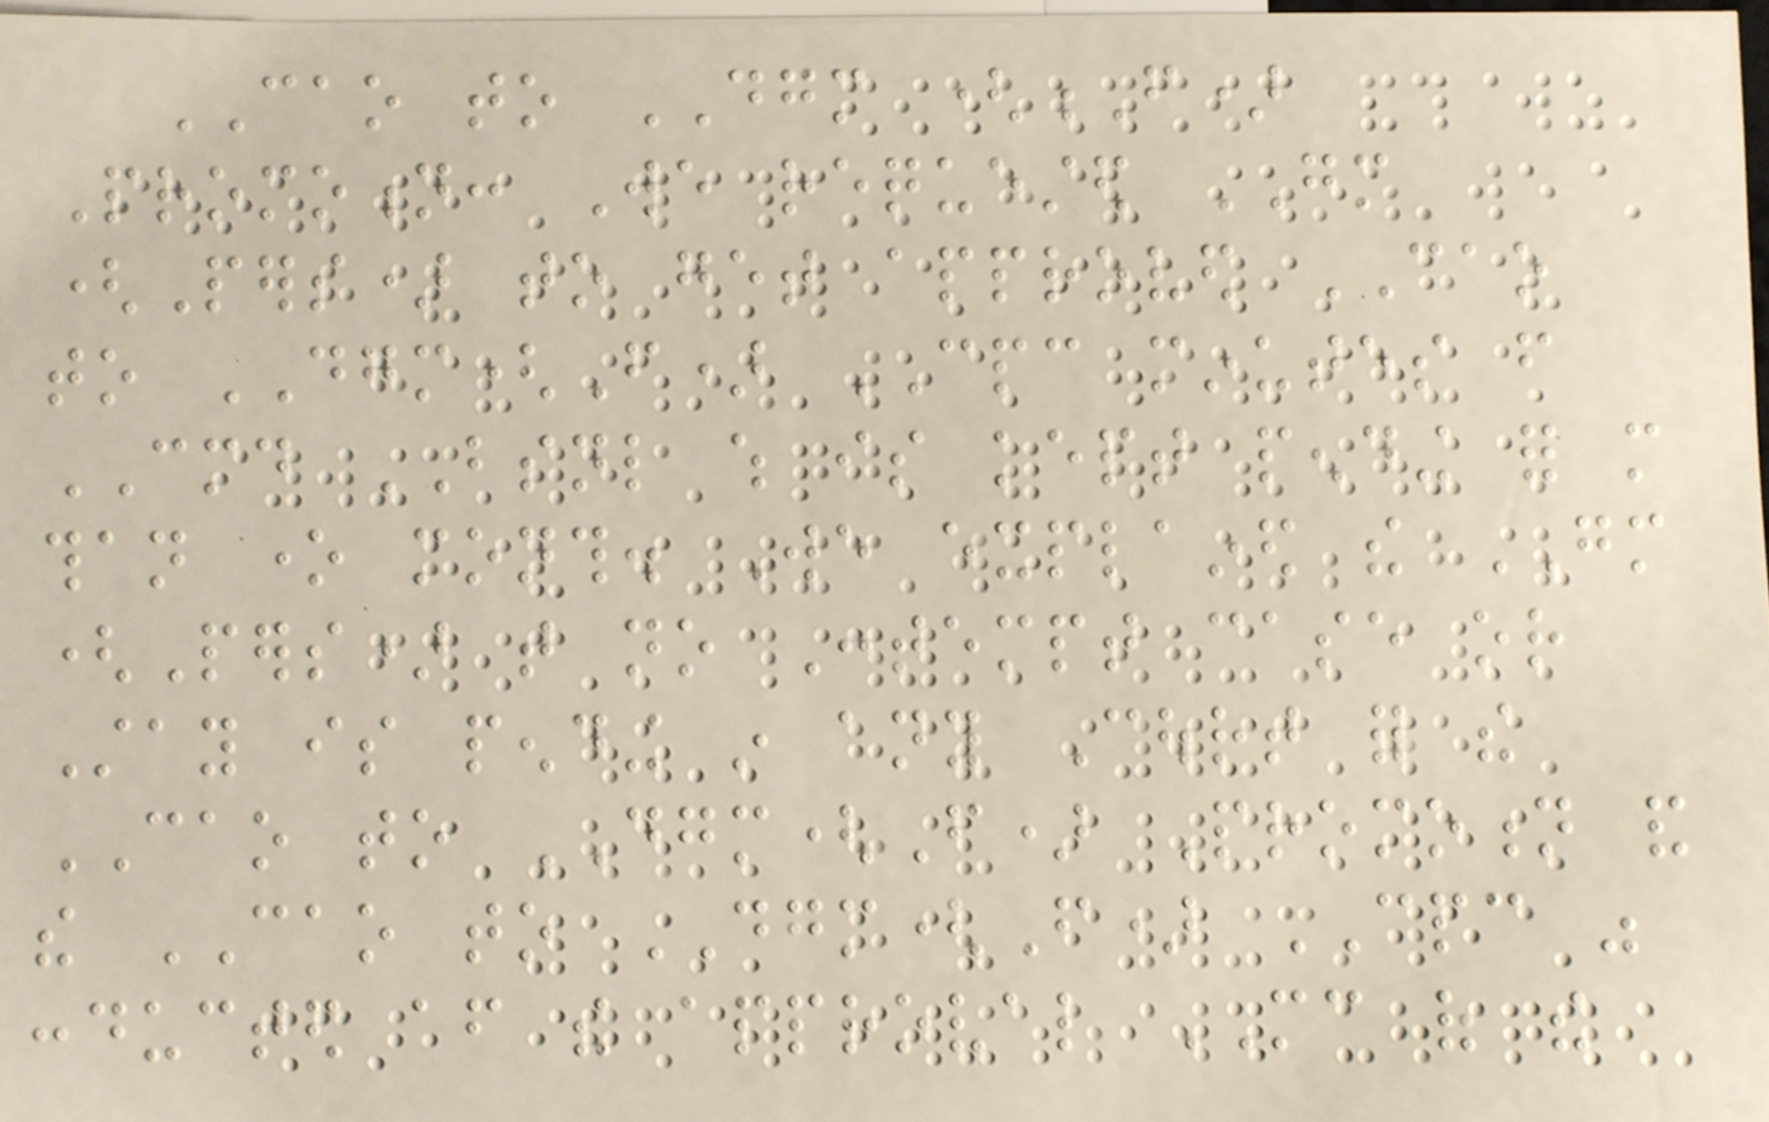CAO to DGM (F)
Promotion: We requested GM
(Pers) to get approved CAO
to DGM(F) CPC minutes from
CMD BSNL which is kept pending for more
than one month. We explained the GM
(Pers) that no Contempt case or
Stay is pending in any Court for the
CAO to DGM(F) Promotion and
the CAO to DGM(F) CPC was
conducted after the approval MC of the
